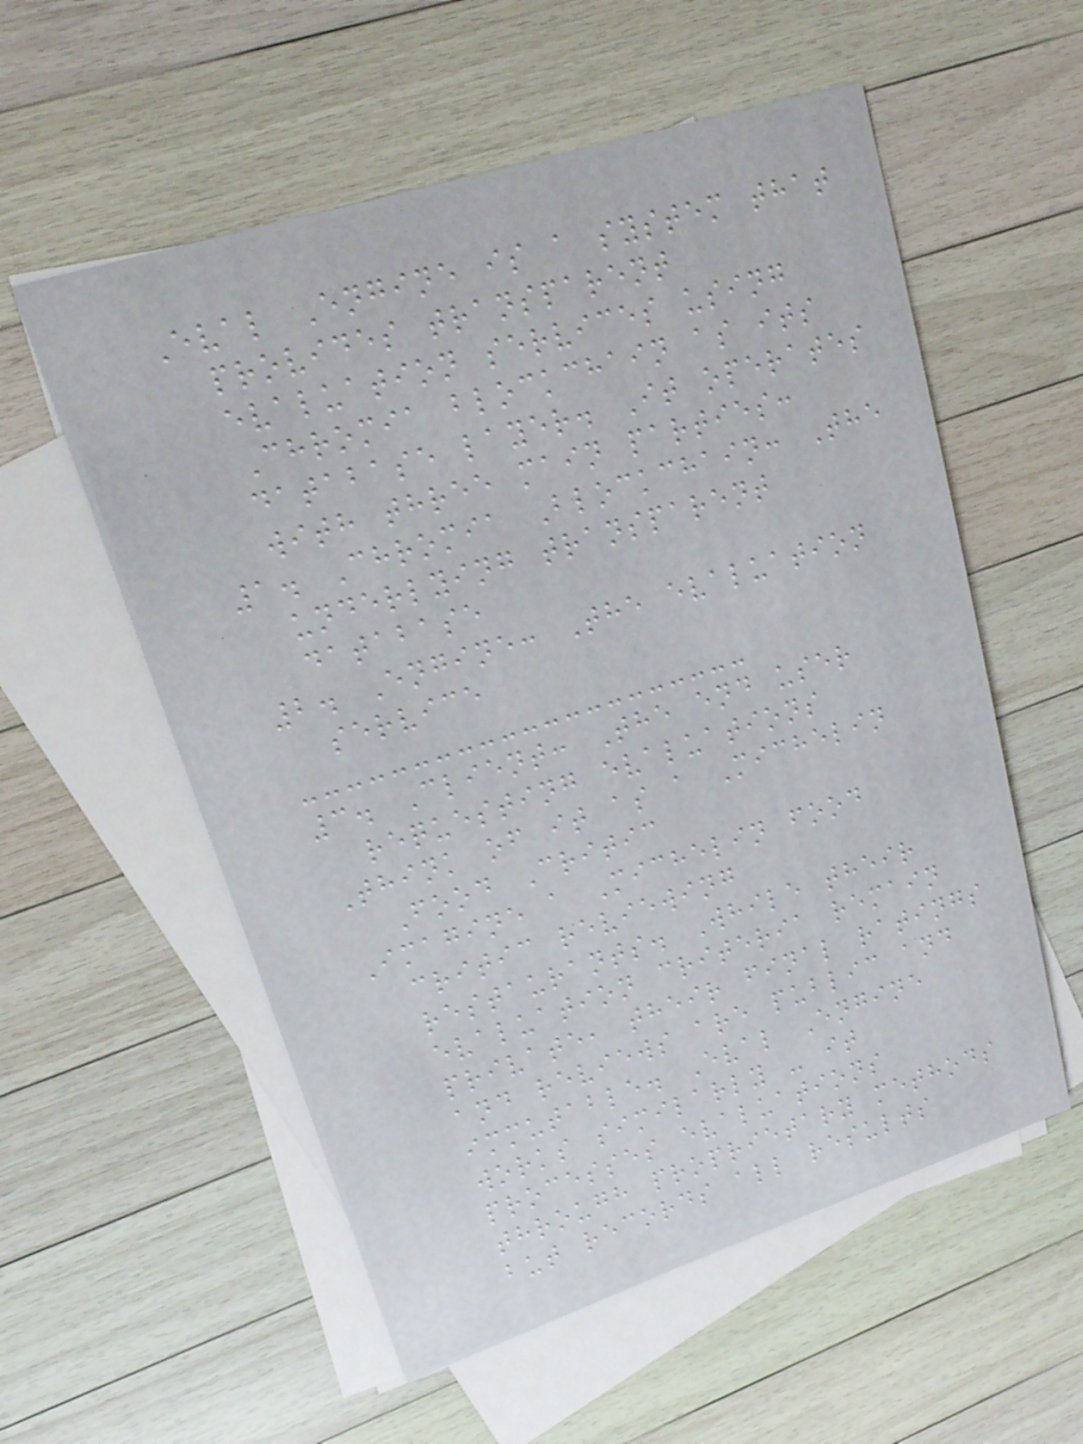Eval Engine is a system that
provides transparent
evaluation services using
Chromia blockchain as its
database layer. It operates
with three main parties:
1. Chromia Blockchain: The
underlying transparent
database
2. Engine: The evaluation
service
3. Client: The end user
requesting evaluations
Think of it as a Michelin
Food Critic
Imagine a Michelin food
critic reviewing
restaurants. While their
evaluation criteria remain
private, their final ratings
and reviews are public and
immutable. Eval Engine
works similarly - it
processes evaluations
through proprietary methods
but records all results
